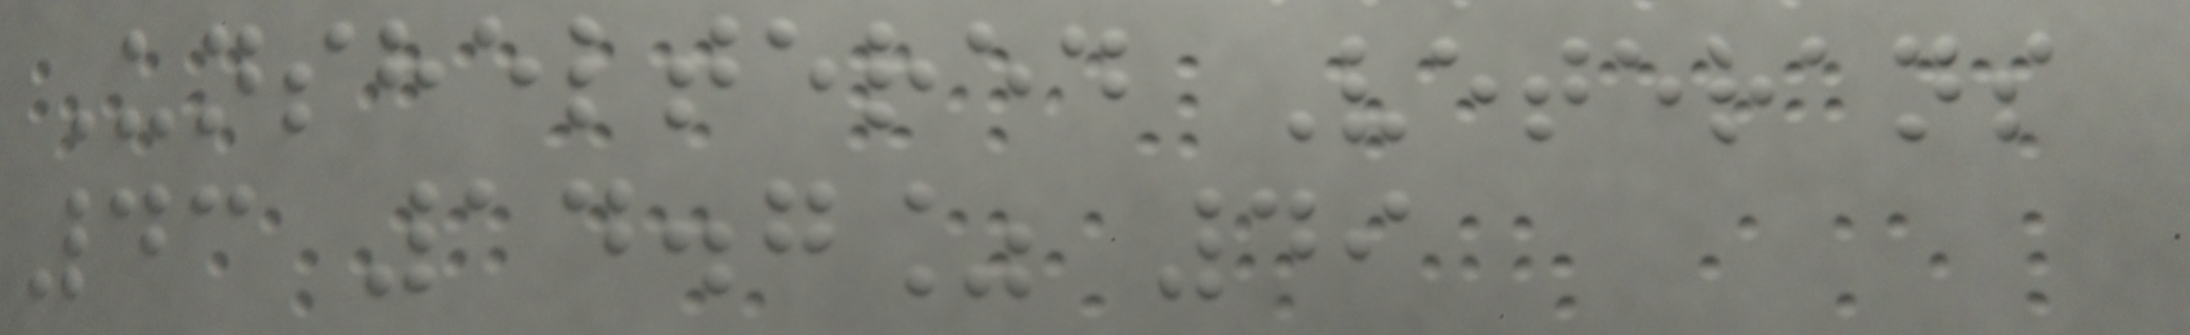Unsheltered Veterans
43 14.7% 49
